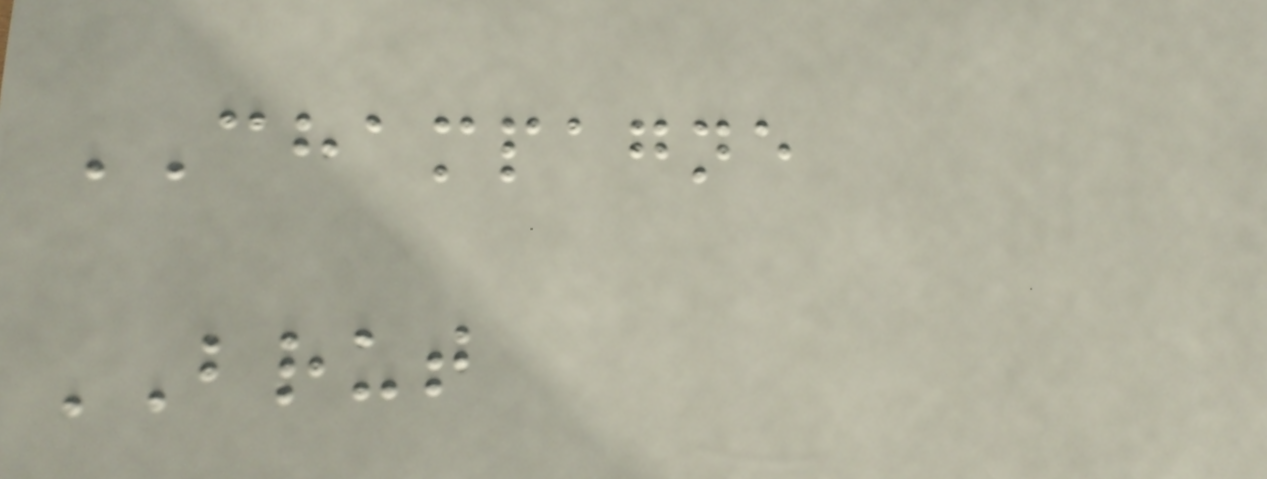CHAMPAGNE
BRUT
